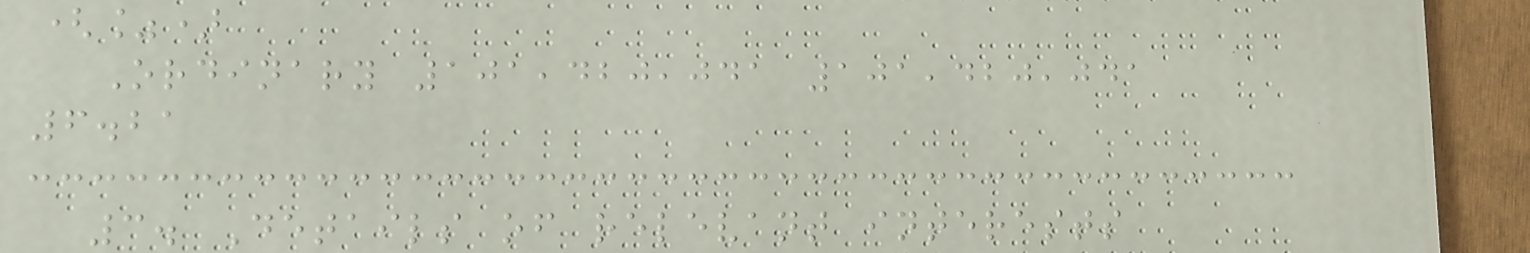(%)
Ordinary 101,420,041 101,420,041
6.21
3. Details of relevant interests
